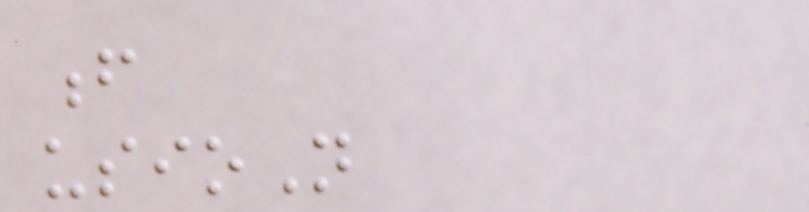f
usioN
